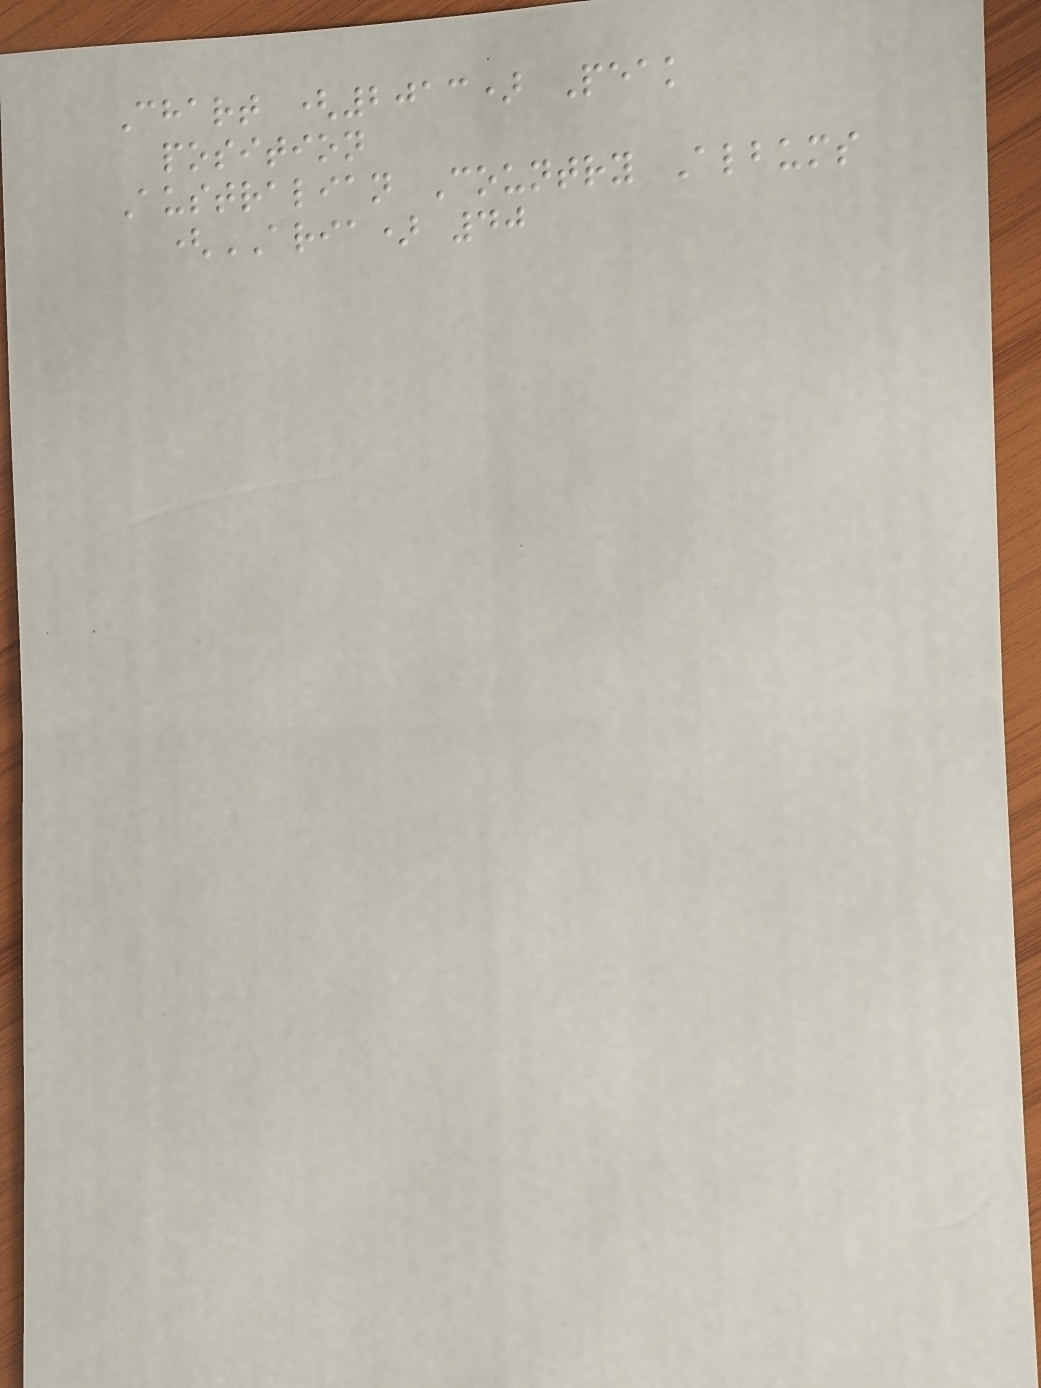Chart (2013) Peak
position
Australian Country Albums
(ARIA) 40
